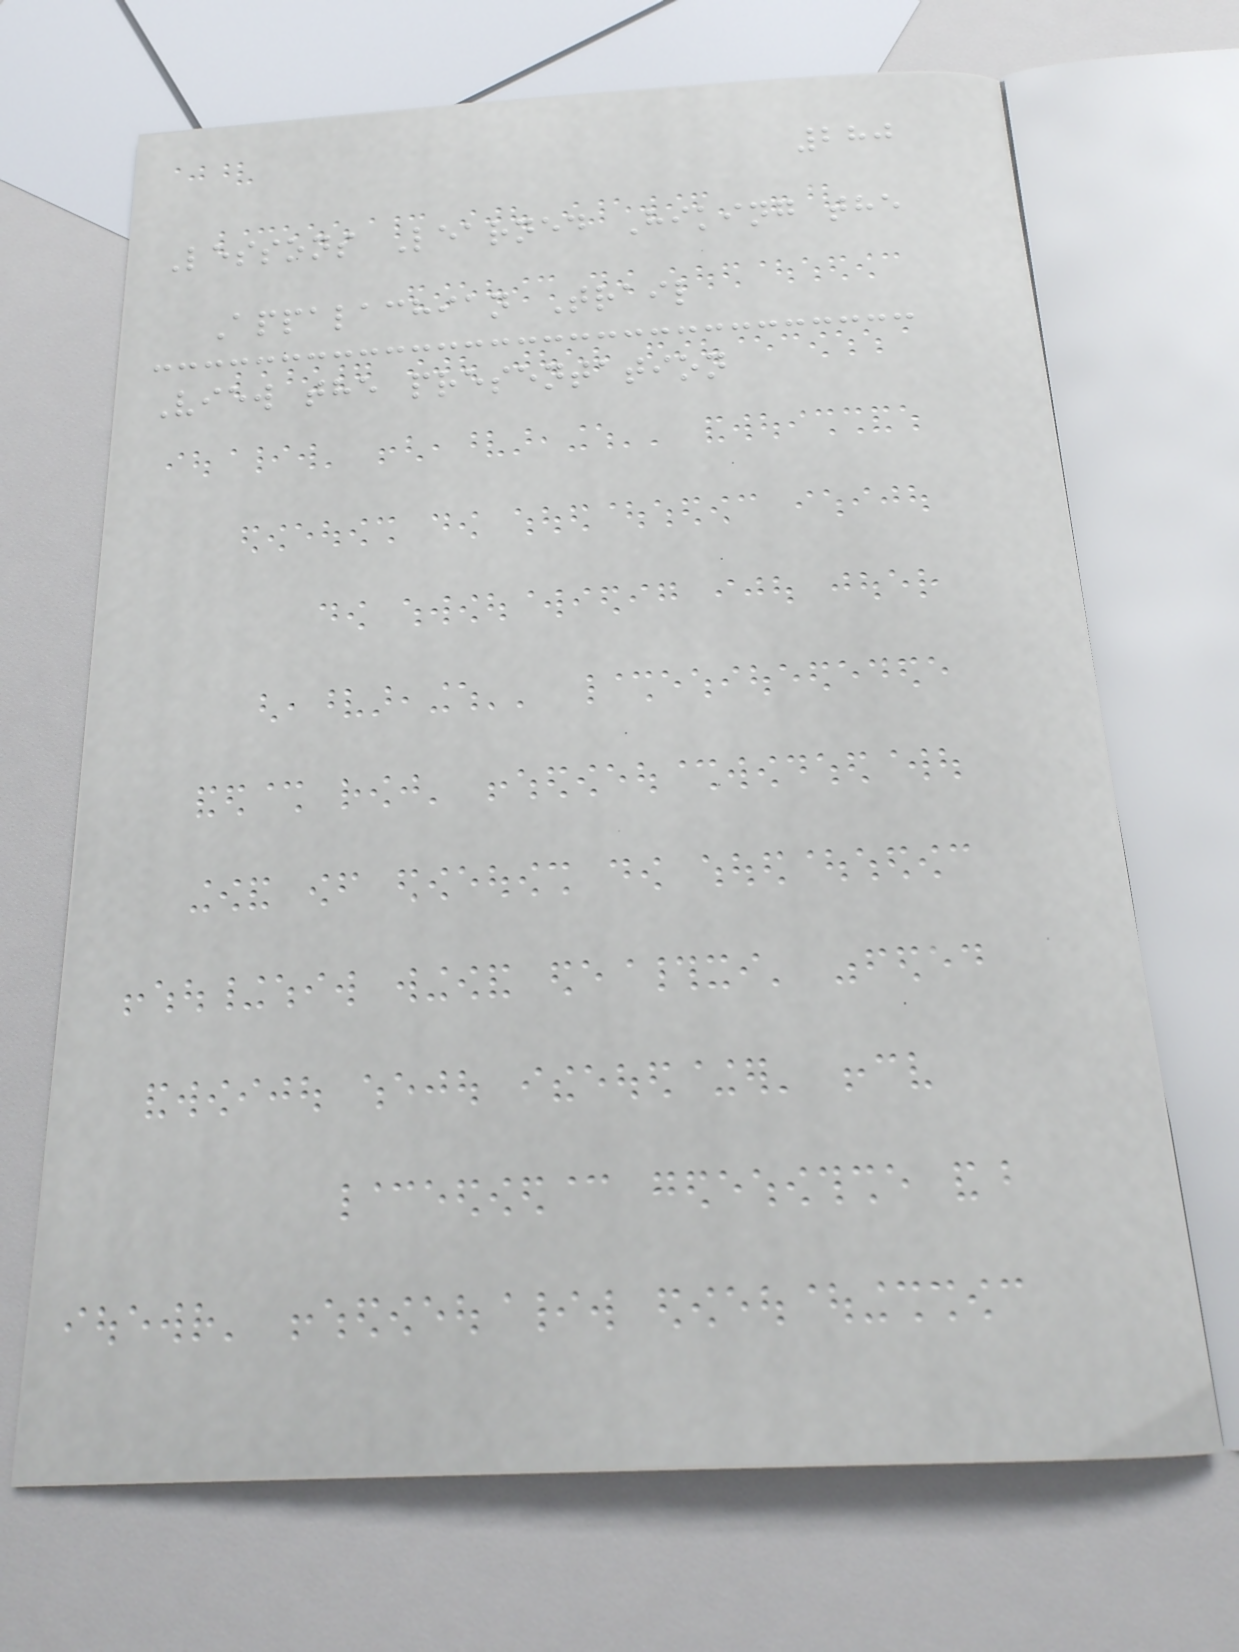280
Lessons Learned Hiking the
Appalachian Trail
View the presentation
